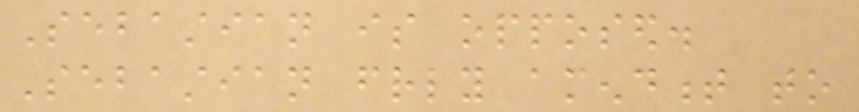Sebastian is opposed.
Sebastian friendly amendment to
